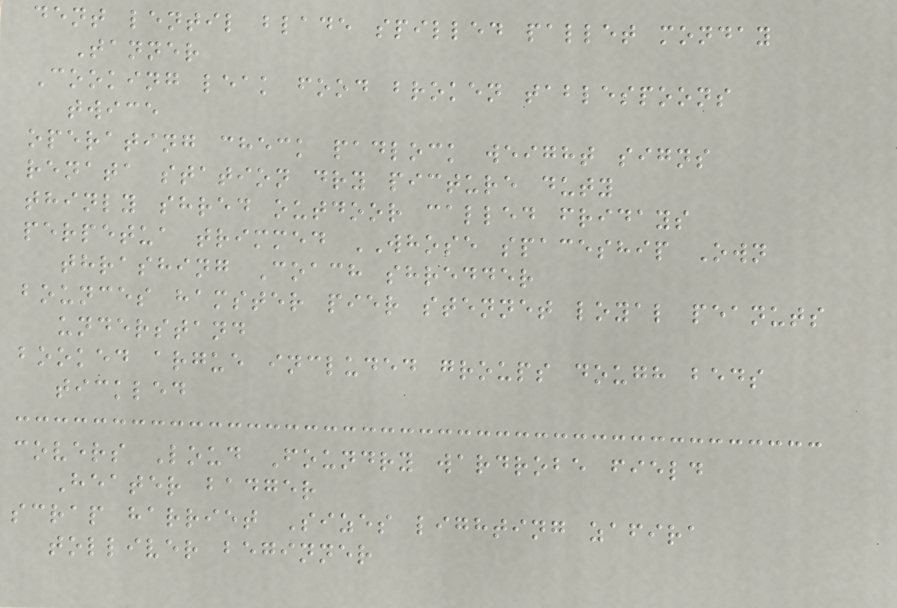dent lentil blade spilled pallet monday
Tanner
Cooking leak food broken tablespoons
twice
operating check padlock weight signs
renata station dry picture duty
thinly shred outdoor called fridays
perpetua trimmed WHOSE spaceship Own
thrashing Coach shredder
bounces hamster pier stennet loyal peanuts
understand
booked argue included groups dough beds
tickled
covers Loud Foundry wardrobe field
Heater badger
scrap harriet Sizes lighting zafira
tolliver beginner
